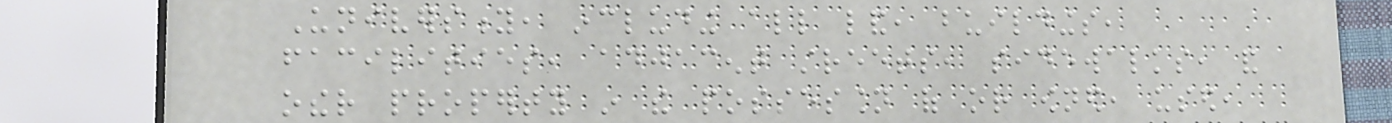University, including all land, buildings,
facilities, adjacent streets, sidewalks, and
other property in the possession of or owned, used,
